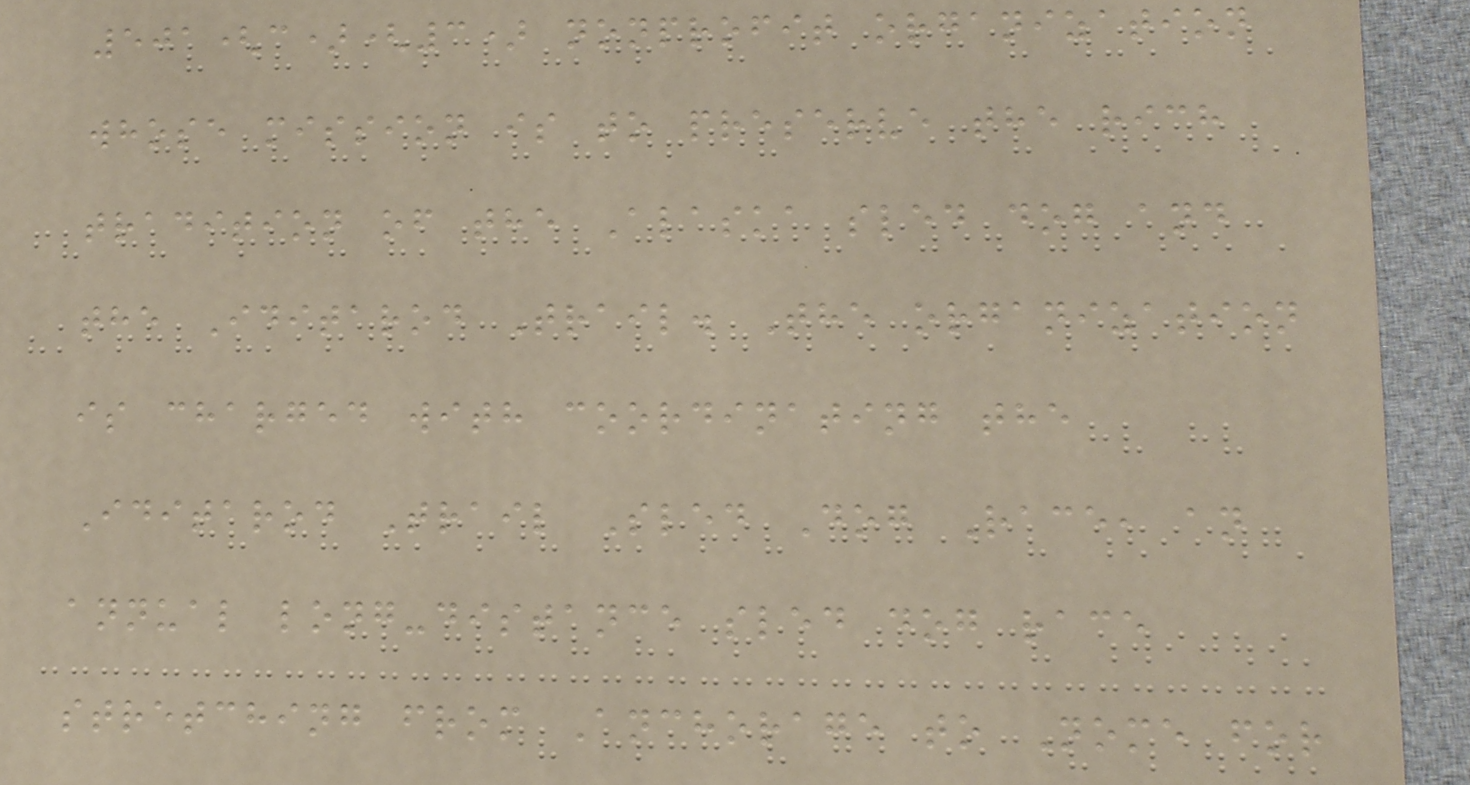501(c)(3) nonprofit organization
whose mission is to preserve the rich
tradition of the Alaska sled dog and
the Iditarod Trail. The organization
is charged with coordinating the
Iditarod Trail Sled Dog Race, an
annual long-distance sled dog race
stretching from Anchorage to Nome for
